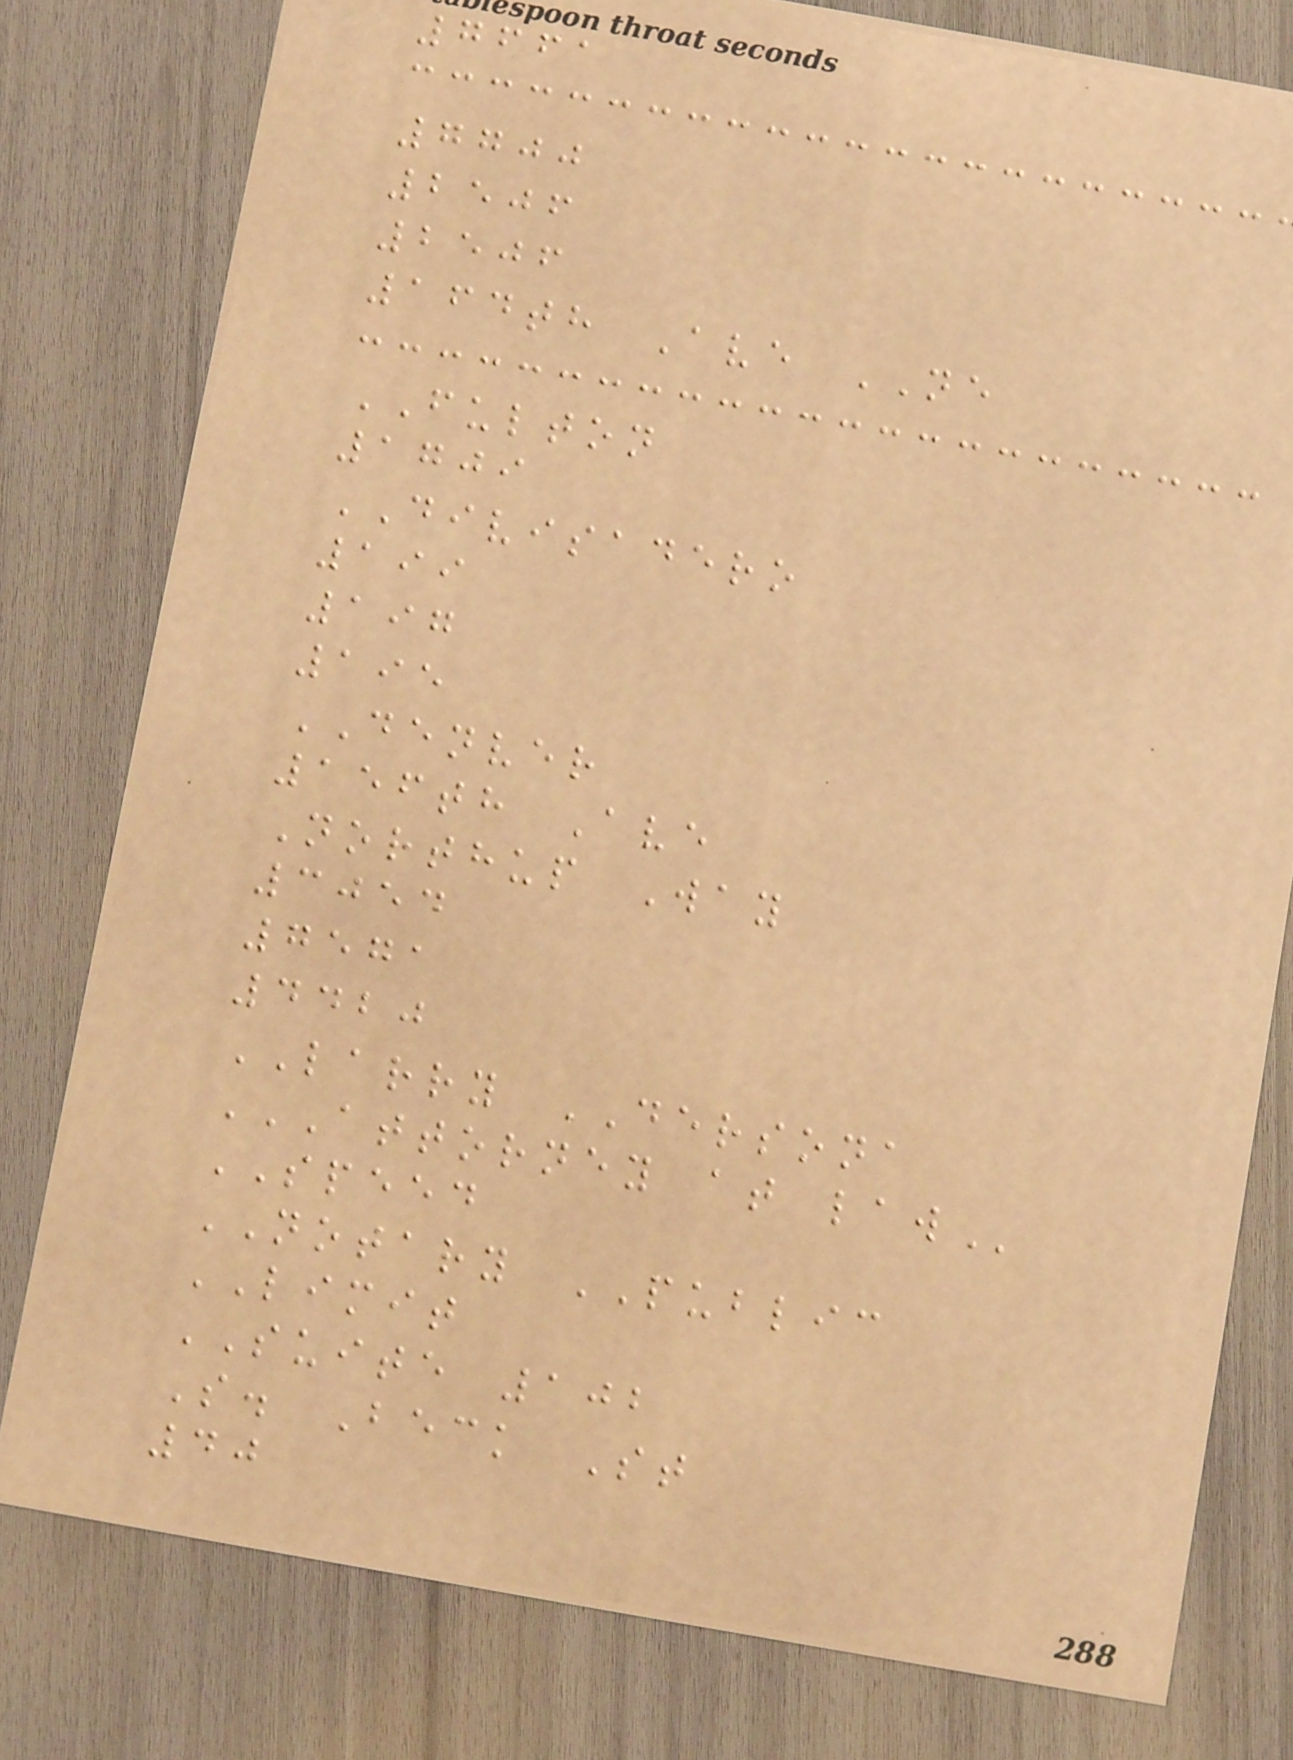7661
7700
2506
2506
164th Ave NE
FULTON
1709
DIVISADERO
199
197
195
DENVER
156th Ave
Northup Way
3054
7571
4420
LARRY DERSONA
ATTORNEY AT LAW
SPEED
NOTARY PUBLIC
LIMIT
SUITE 102
S. Beck St
40
